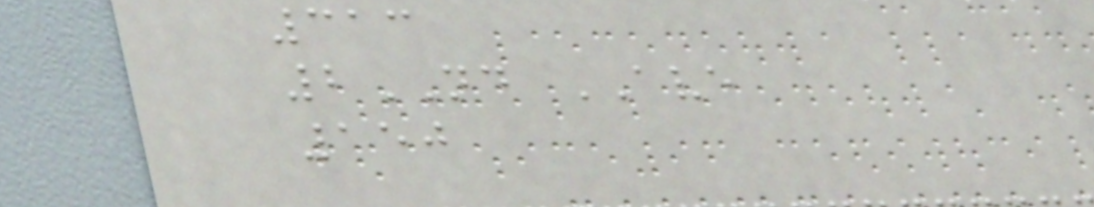313
2ND AVE
150
